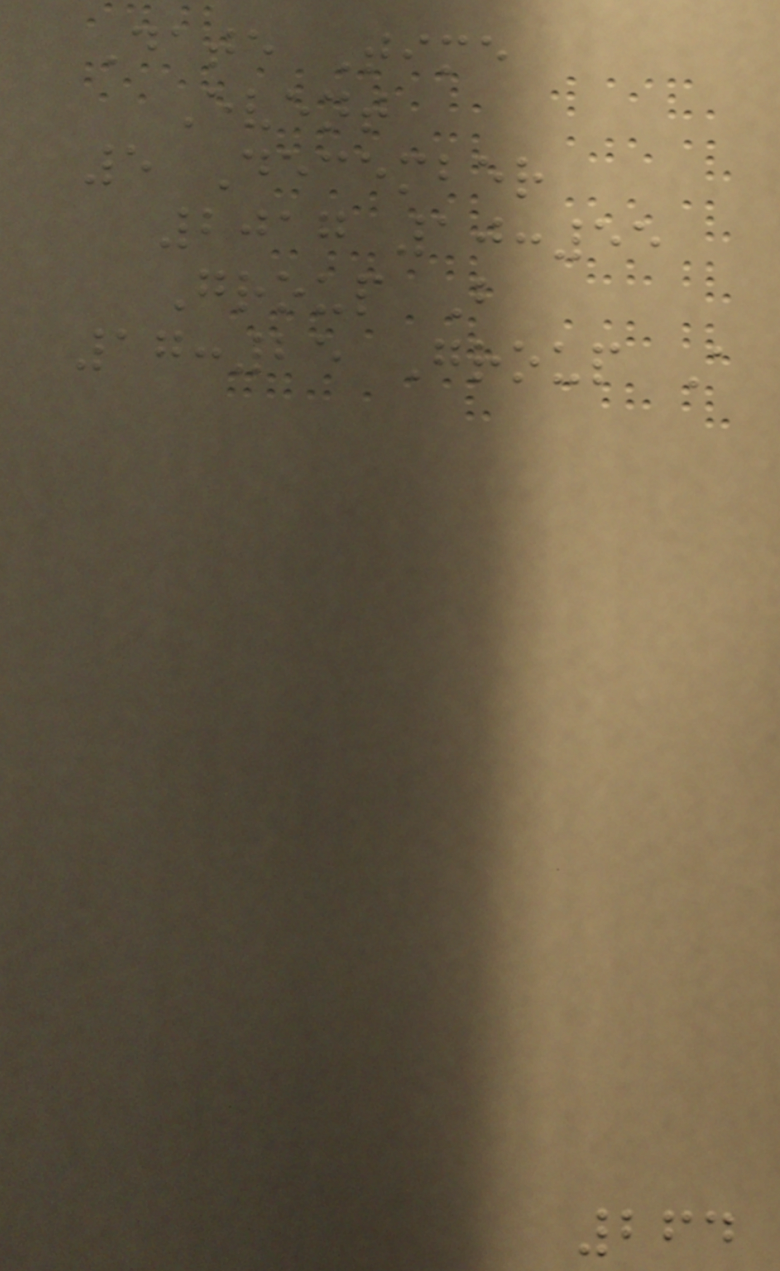Date Time
Event
5 December
2017 10:55
Group B
17:25 Group A
264
